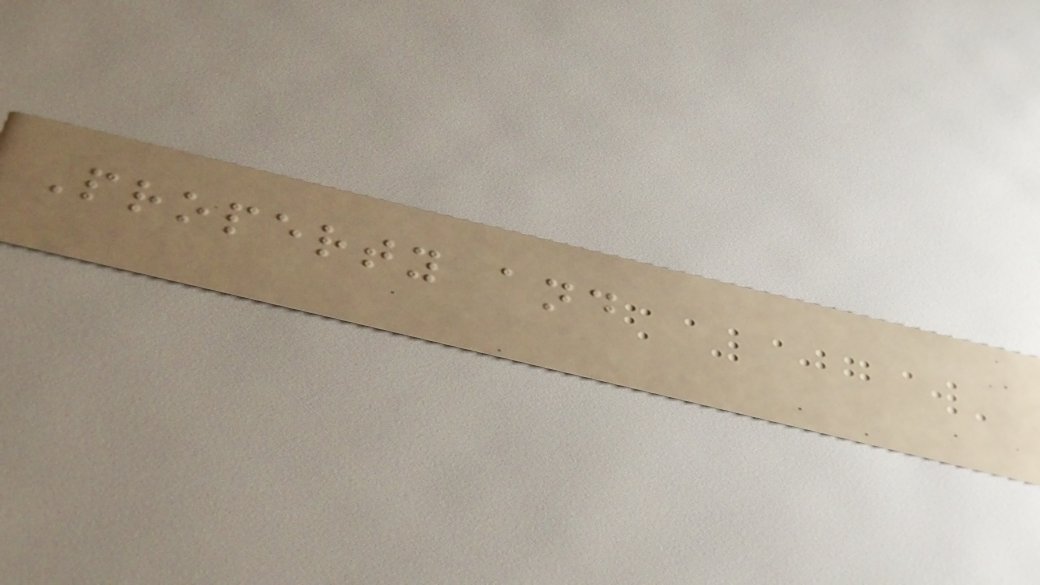Property and
